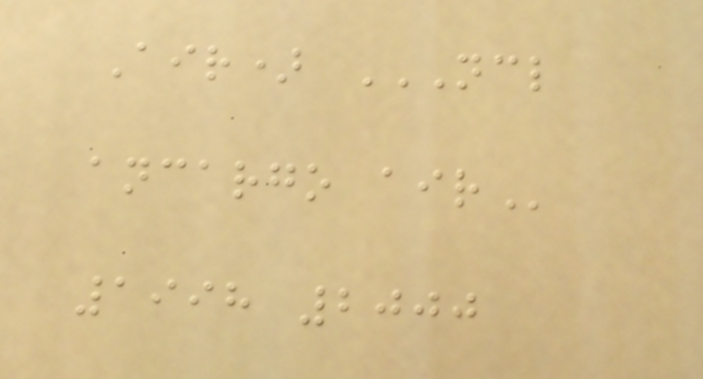Air) NCL
ANCARGO AIR
1998 2000
